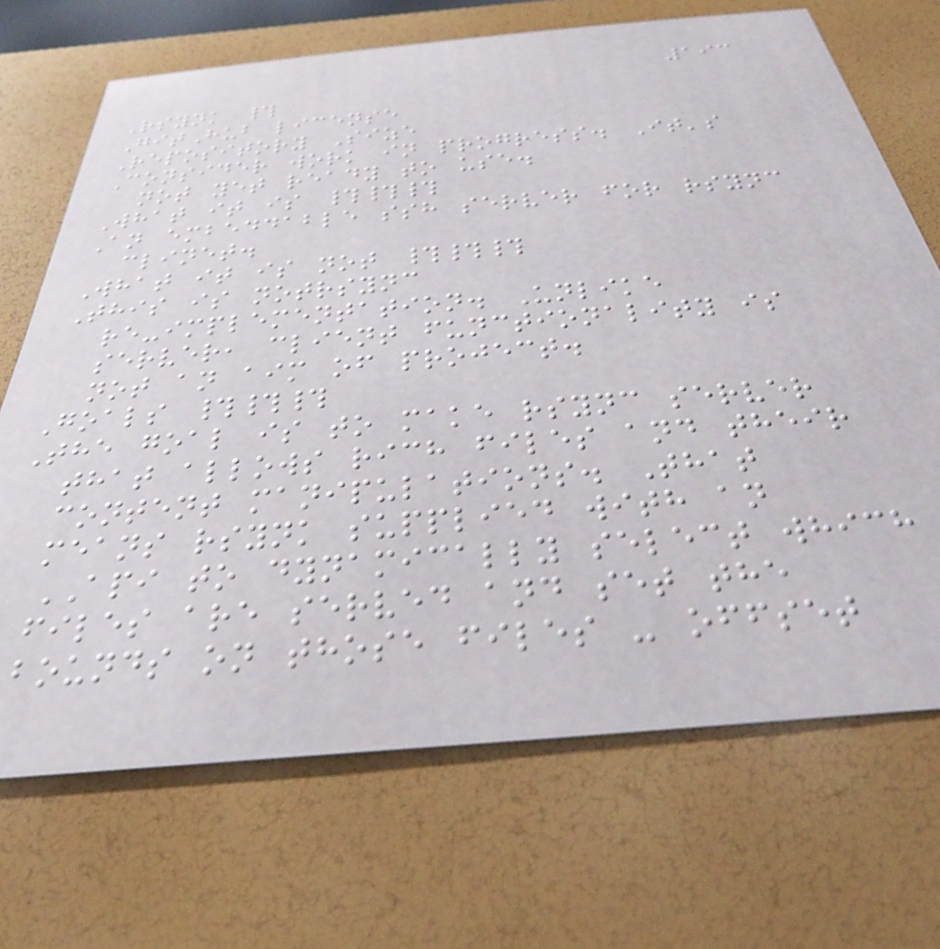193
Rsynk #
GitHub license
Repository Size
Consider work in progress. It's
not yet ready to use.
What it is ###
An embeddable ssh server for rsync
clinet.
What it is not ###
This is notrsync
re-implementation. Unlike
server, client functionality is
not an aim of project.
Goals ###
The goal is to make rsync server
that allows rich files and their
content manipulations. That
means rsynk supplied with an
API to dynamically select which
files are served and set the
bounds on those files - offset
